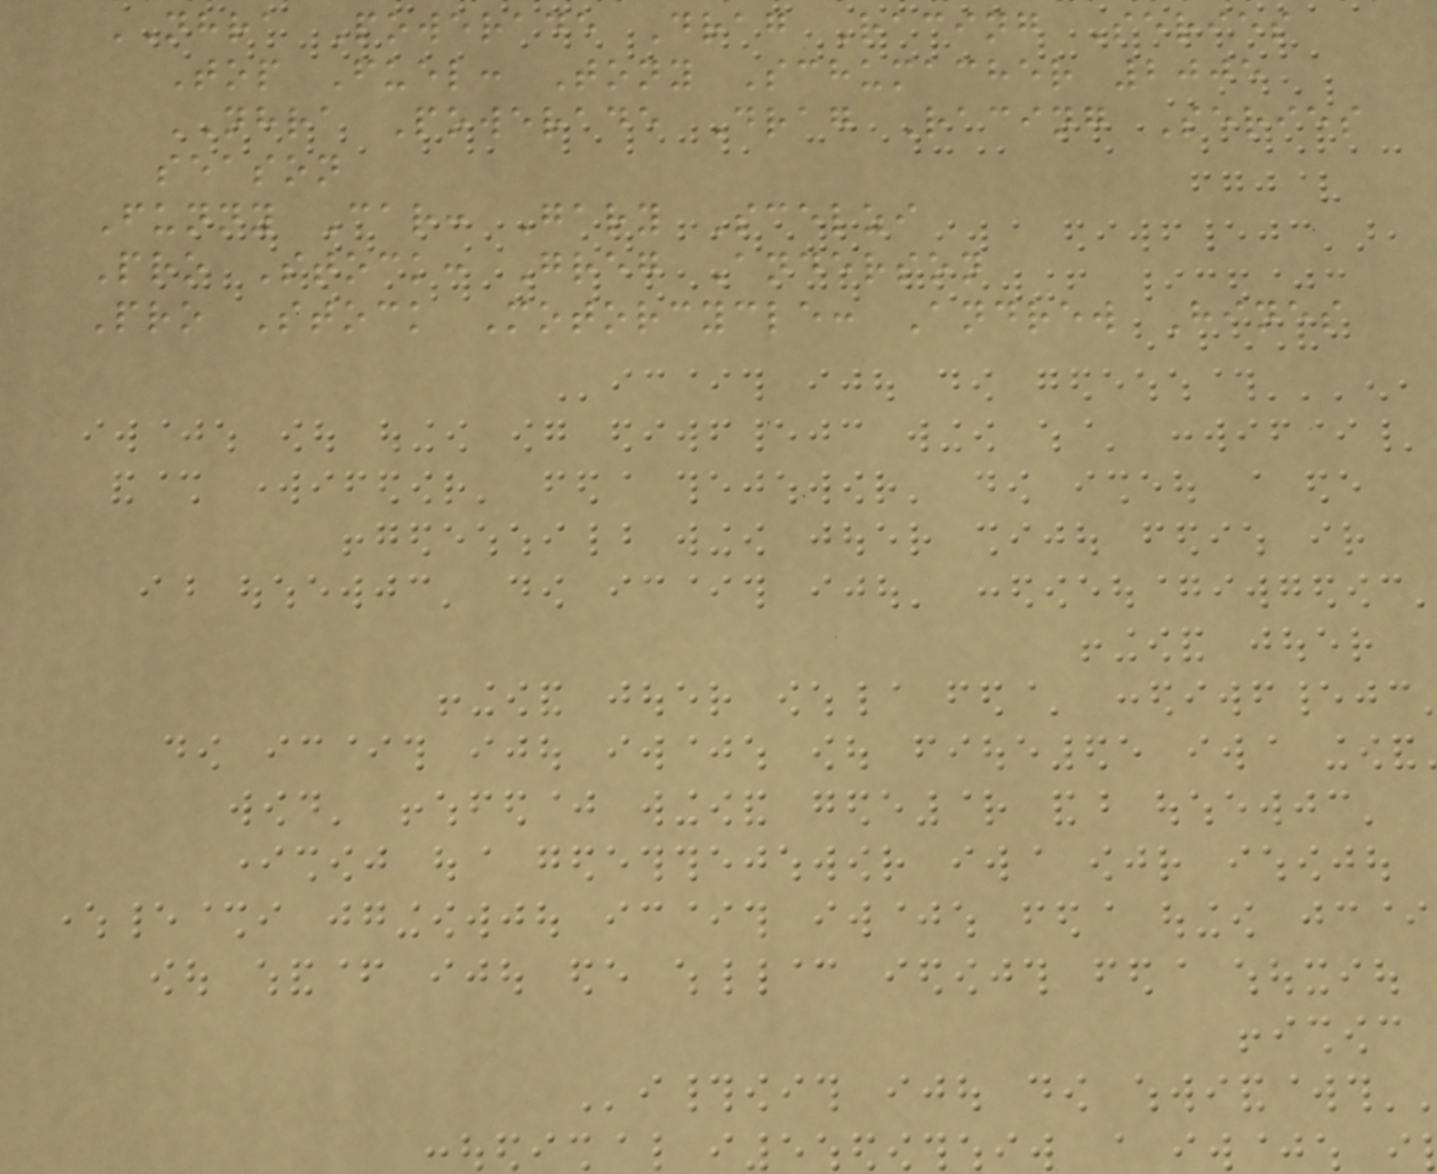NHRA Powerade Drag Racing Series
Top Fuel: Tony Schumacher 2005
NHRA Powerade Drag Racing Series
season
Funny Car: Gary Scelzi
Pro Stock: Greg Anderson
Pro Stock Motorcycle: Andrew Hines
